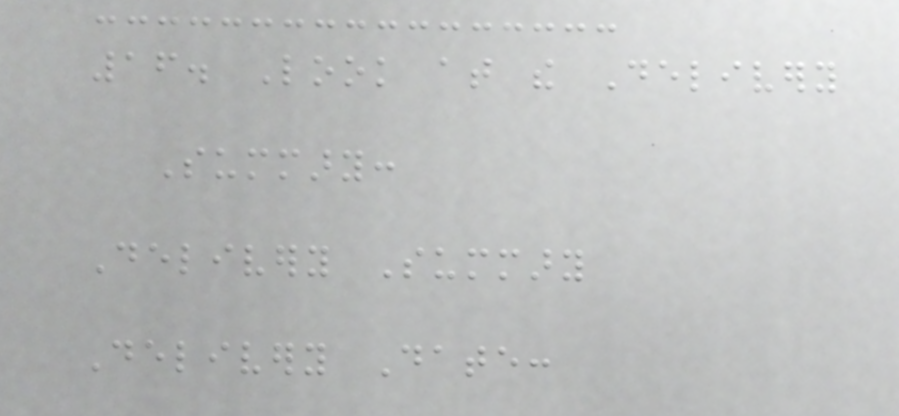16. Look at the Delivery
Summary:
Delivery Summary
Delivery Date:
